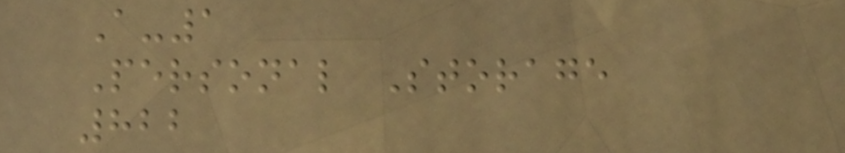A-1
Personal Storage
822
